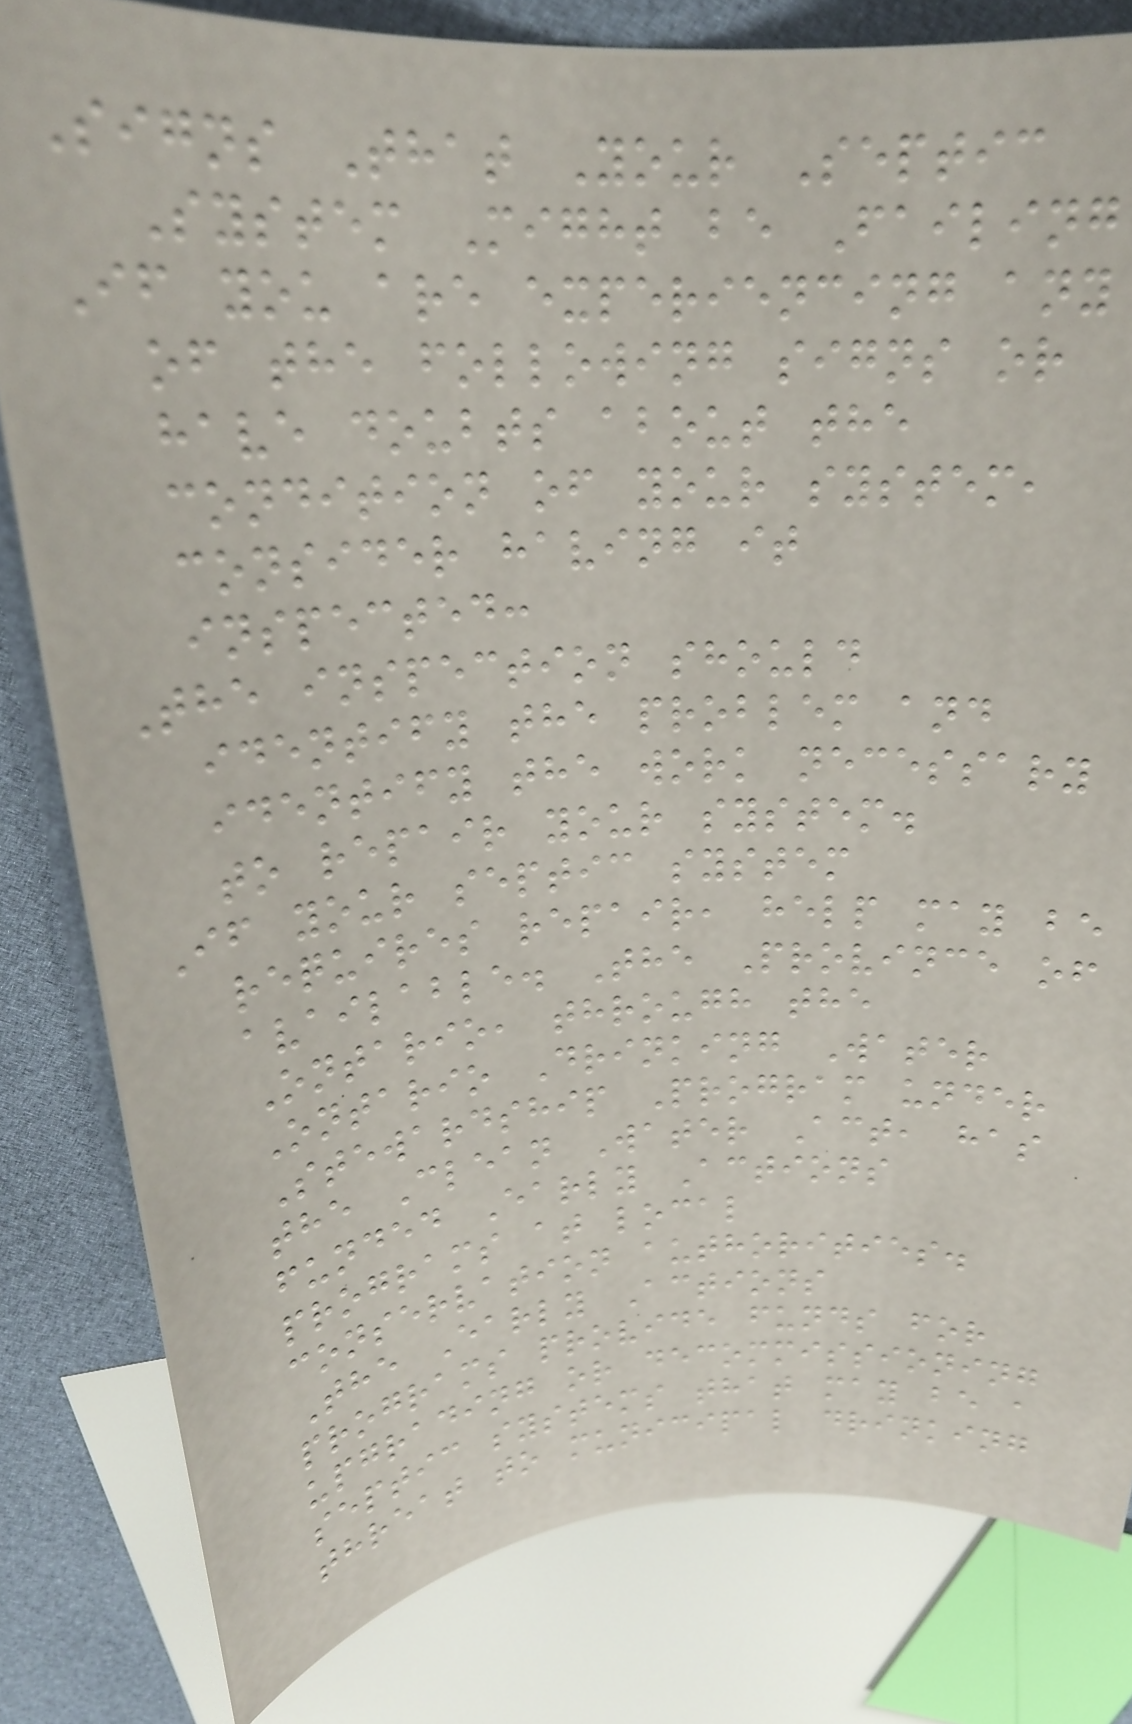Signs That Your Septic
System Might be Failing
If you are experiencing any
of the following signs or
have doubts about the
condition of your system,
consider having it
inspected:
The inspection should
identify the problem and
identify the work necessary
to repair your system.
If your septic system
requires repair, help may be
available. The Province of
Ontario, through the
Ontario Drinking Water
Stewardship Program under
the Clean Water Act, has
funded Early Actions
programs at local
conservation authorities.
The Early Actions
programs provide funds for
upgrading or decommissioning
septic systems that may be a
threat to municipal drinking
